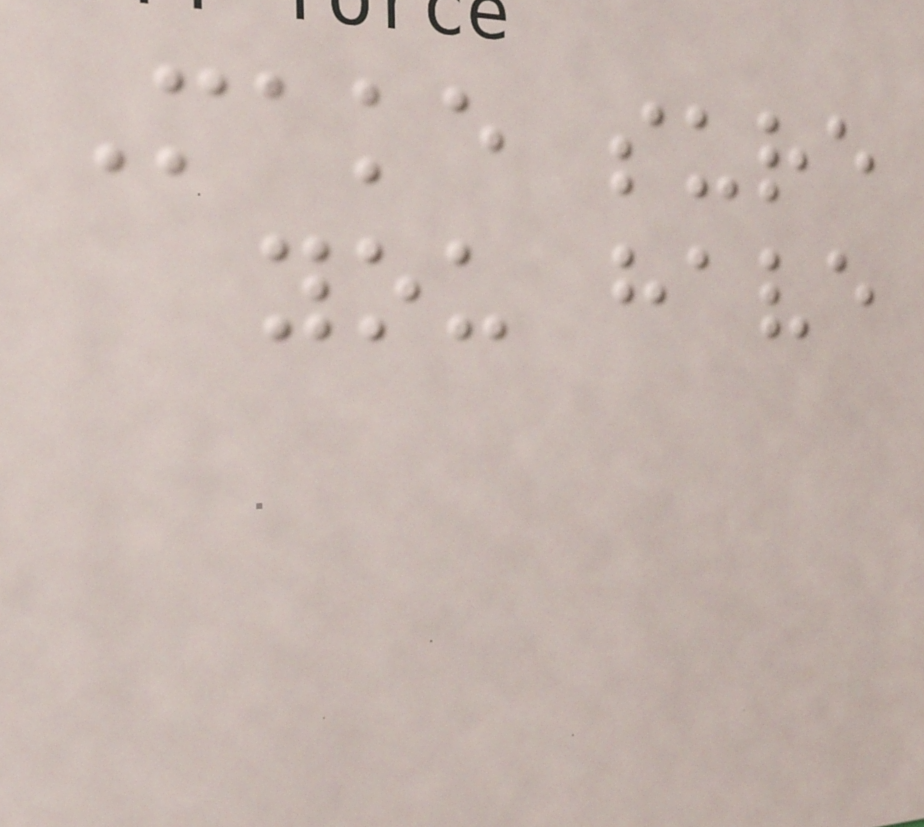Make sure
you have
